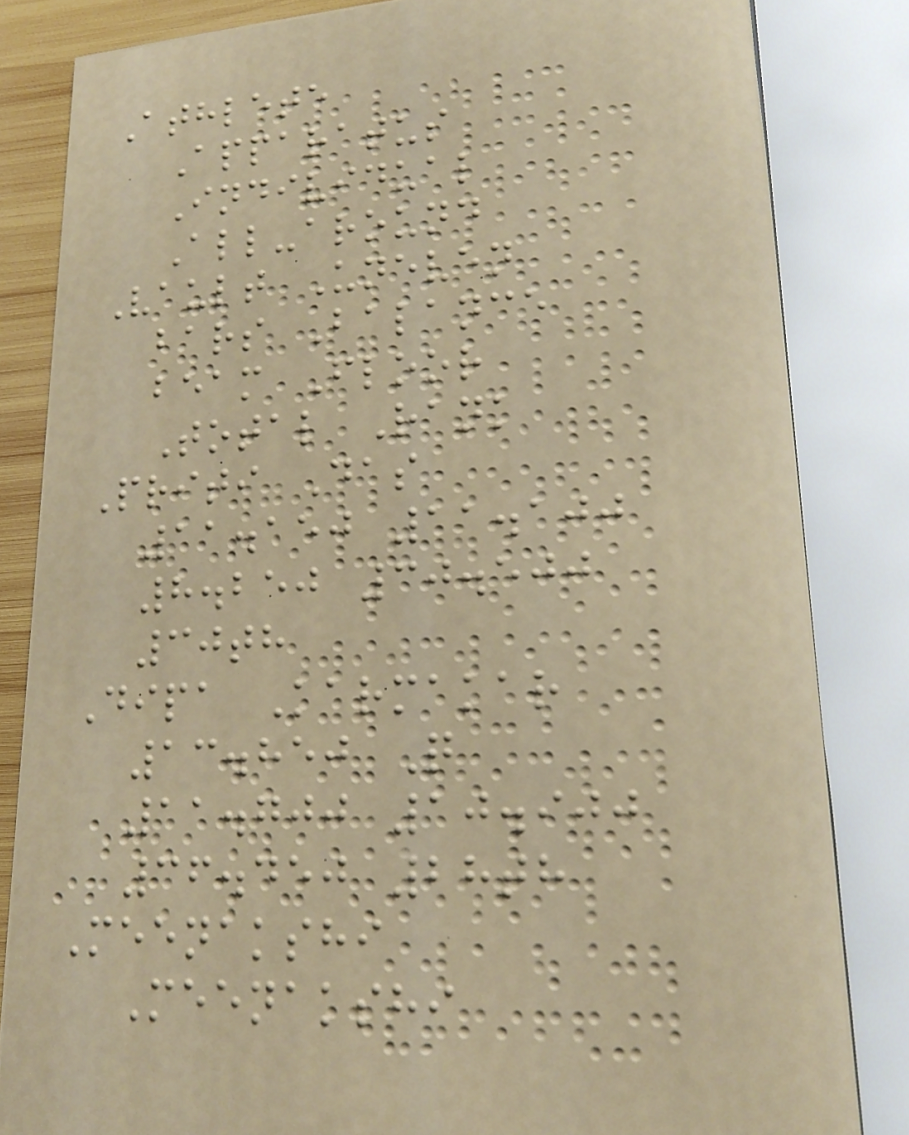Athlete
Apparatus
Individual
All-around
Vault Uneven
bars Balance
beam Floor
Total Rank
Priti Das
11.150 11.100
8.250 30.500
30th
Dipa Karmakar
13.850 Q
11.700 10.900
36.450 28th
Meenakshi
Meenakshi
